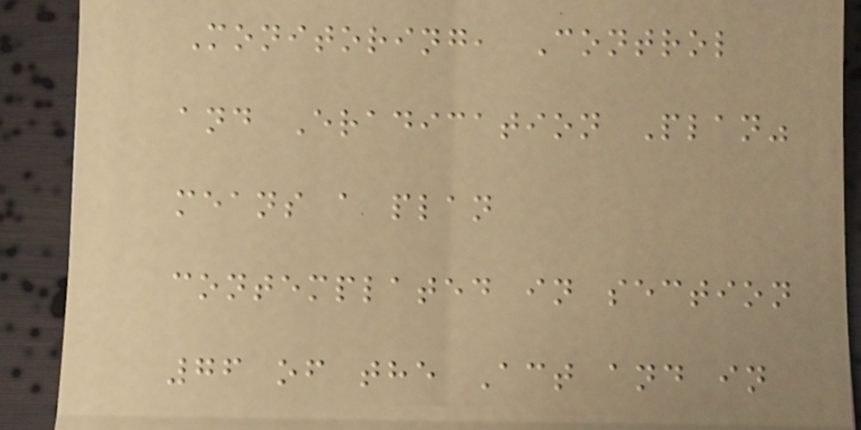Monitoring, Control
and Eradication Plan"
means a plan
contemplated in section
76 of the Act and in
